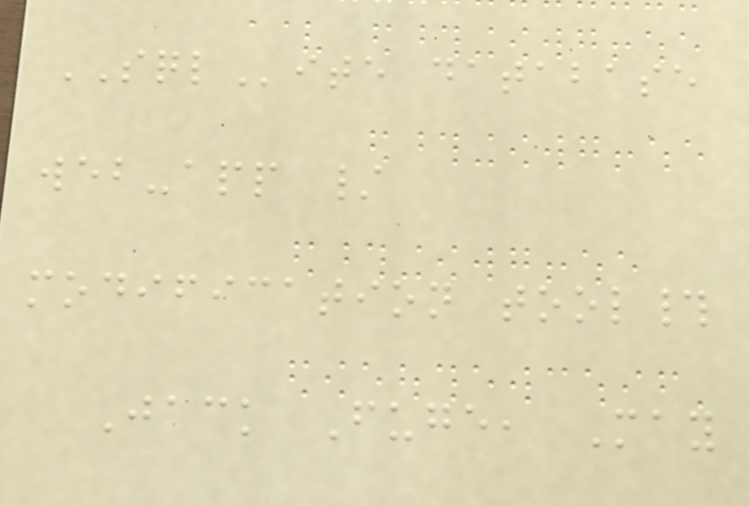SQLite database
web-app /
modification tool#
Jack Fuge, May
